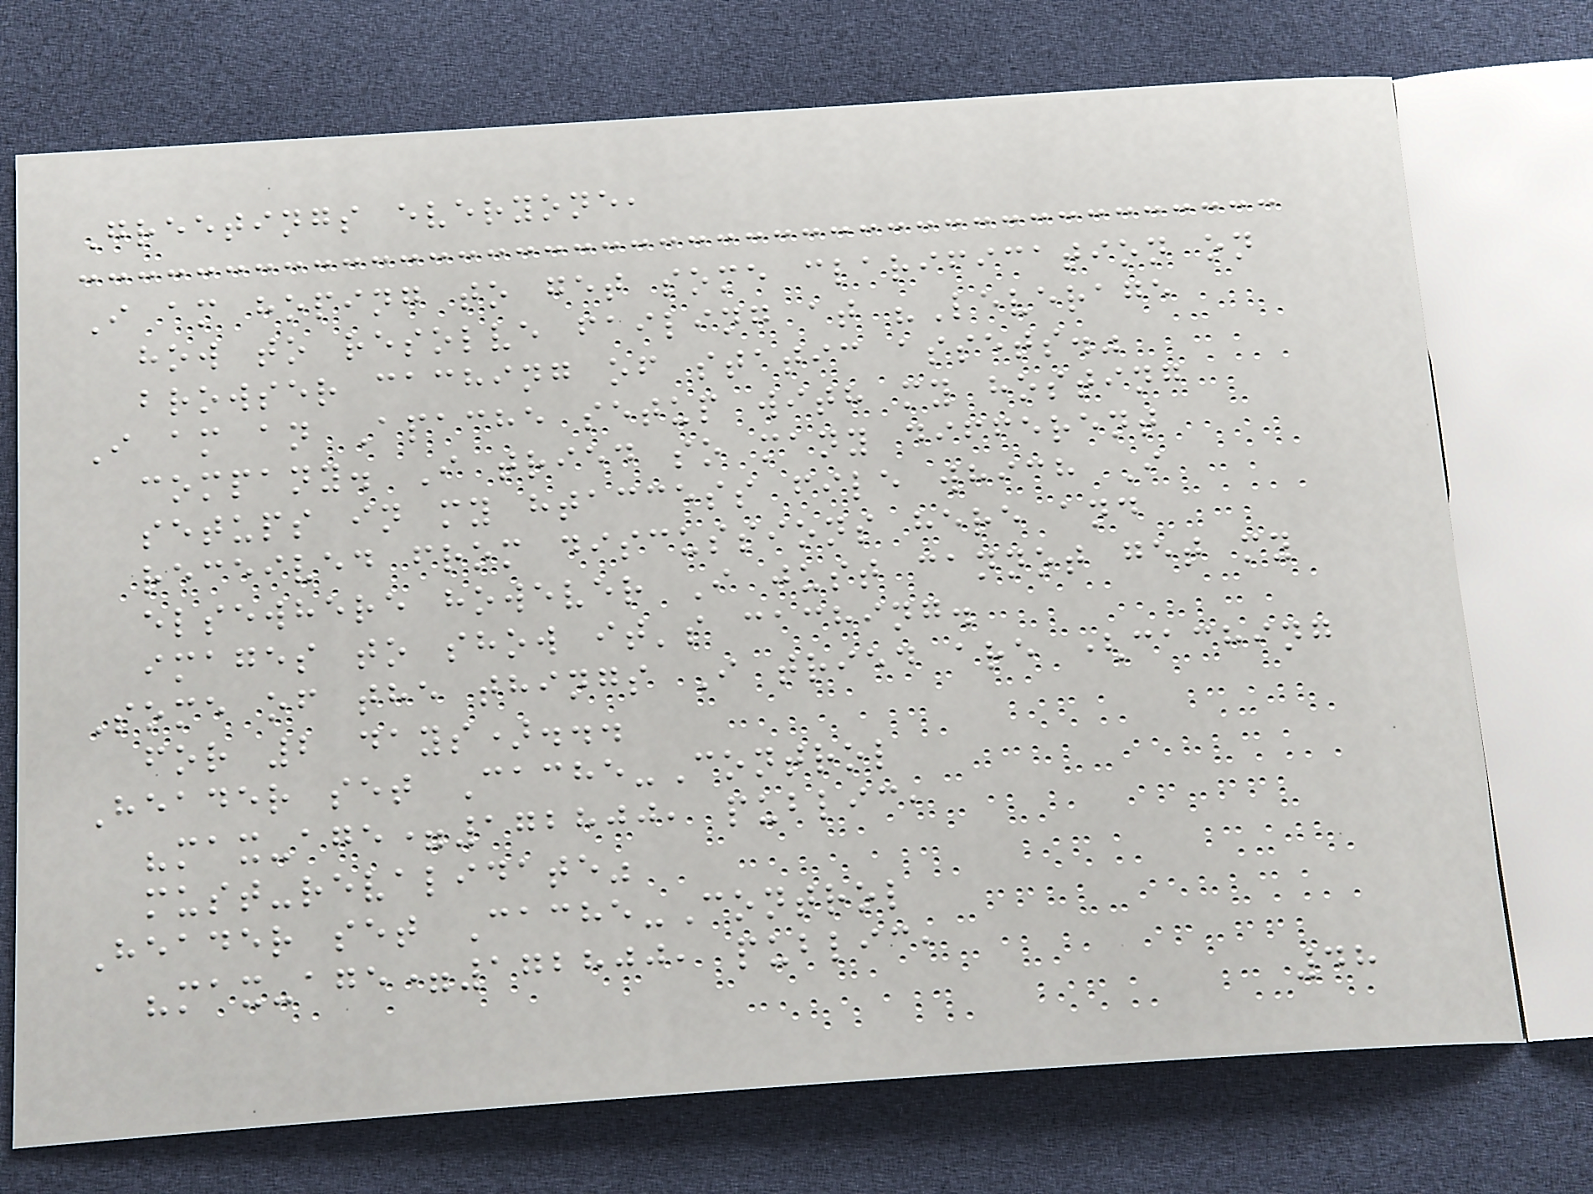Greetings everyone,
I am hoping to get some clarification on
how to resolve failing at "Leverage
browser caching of static assets."
I am an Apache setup with my hosting
company. I tried so many different
setups in my htaccess file which I
received from discussions here and
elsewhere however I just cannot get my
images to show it's caching.
Some of the things I tried are (caching
for 2 days)...
Header set Cache-Control
"max-age=172800, public,
must-revalidate"
Header set Cache-Control
"max-age=172800, public,
48
